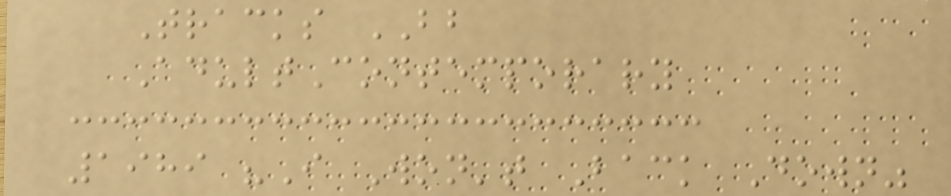Tracks BB
AdultContemporary
1989 "I Won't Back Down"
